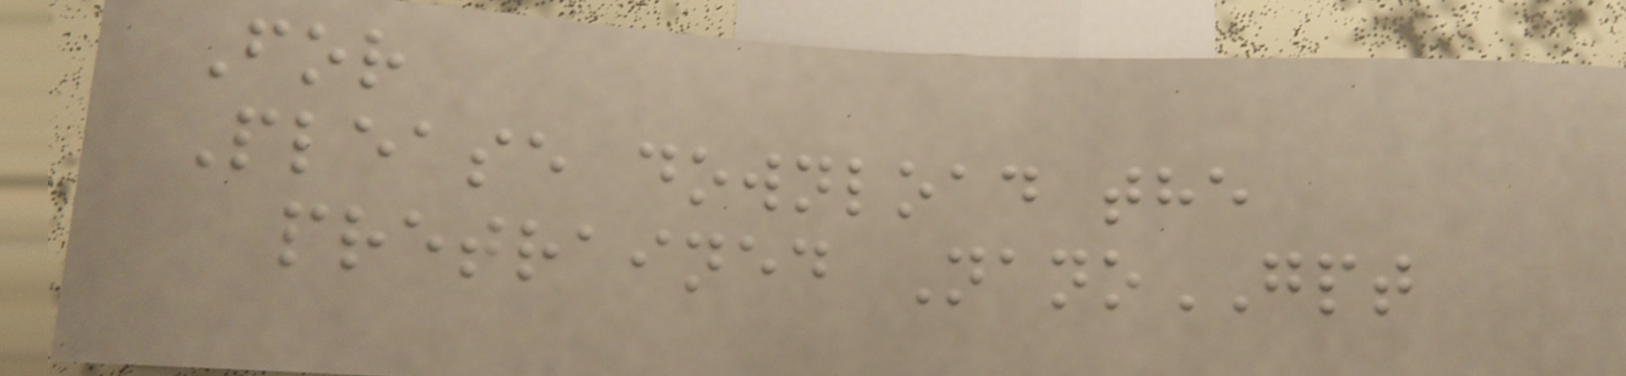For
Please download the
pretrained NanoGPT
